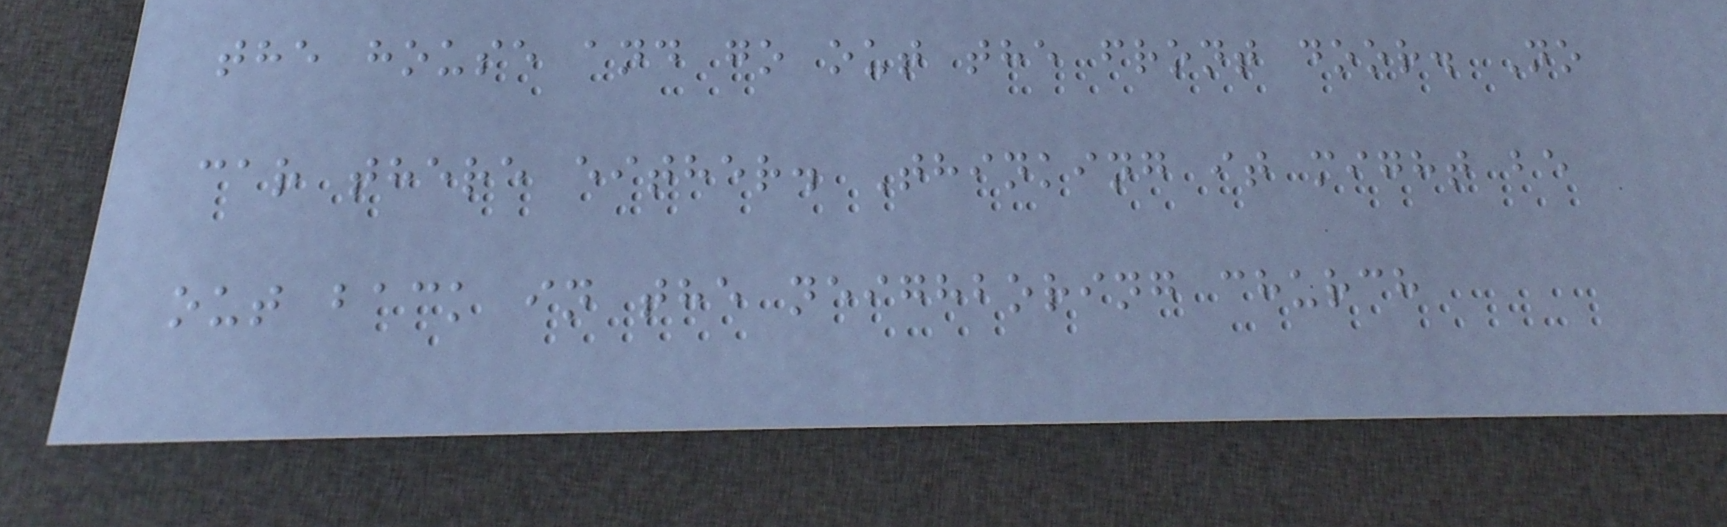the house and go out the front door. No
car there either. Thinking it might be
out back in the neighboring church
